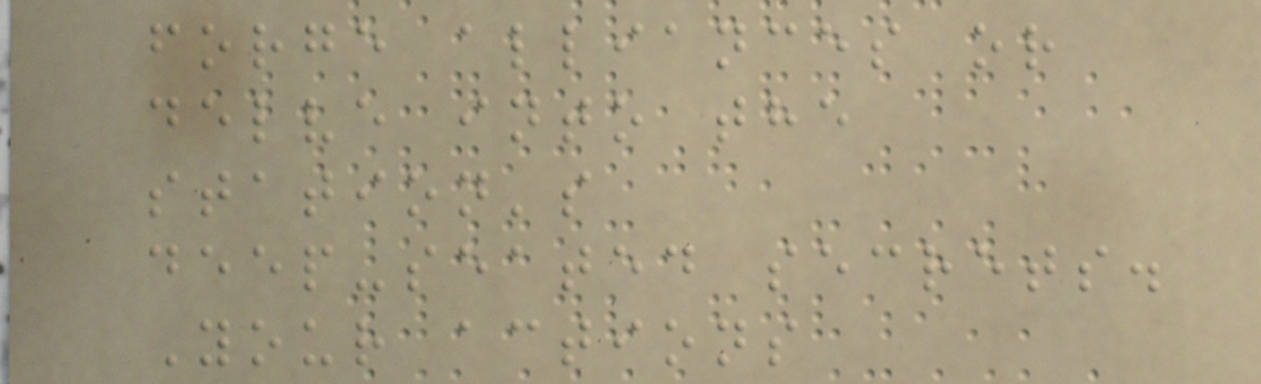forge alliances or
delve into the
station's
deep-seated secrets.
Your actions
